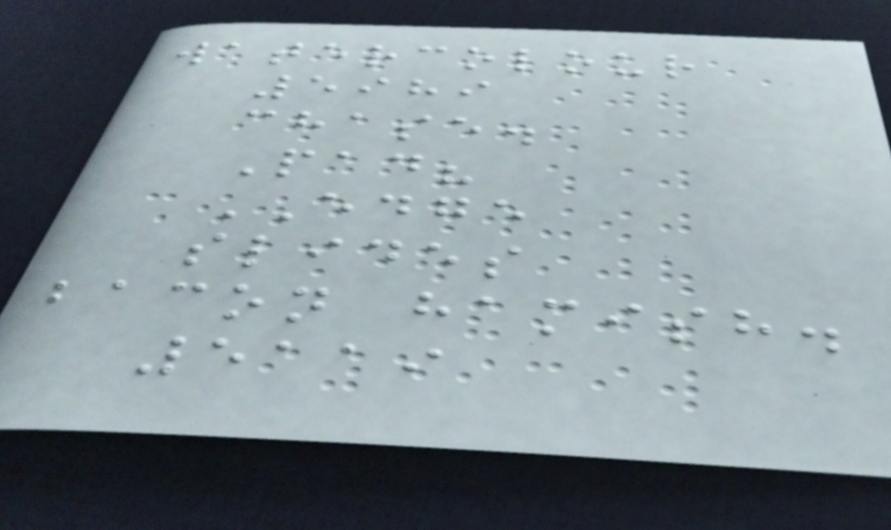watercolour
5989
chase.
Pad?
EDGE
slides
bacon hamish.
5119
